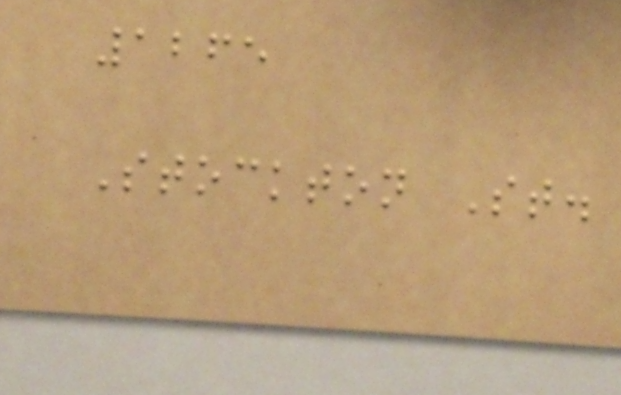1265
Stockton St.
